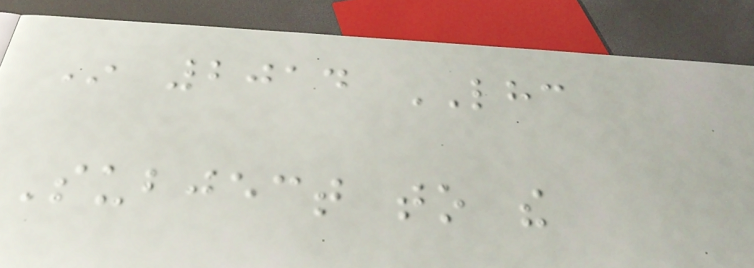In 2014 LHC
Subject to the
